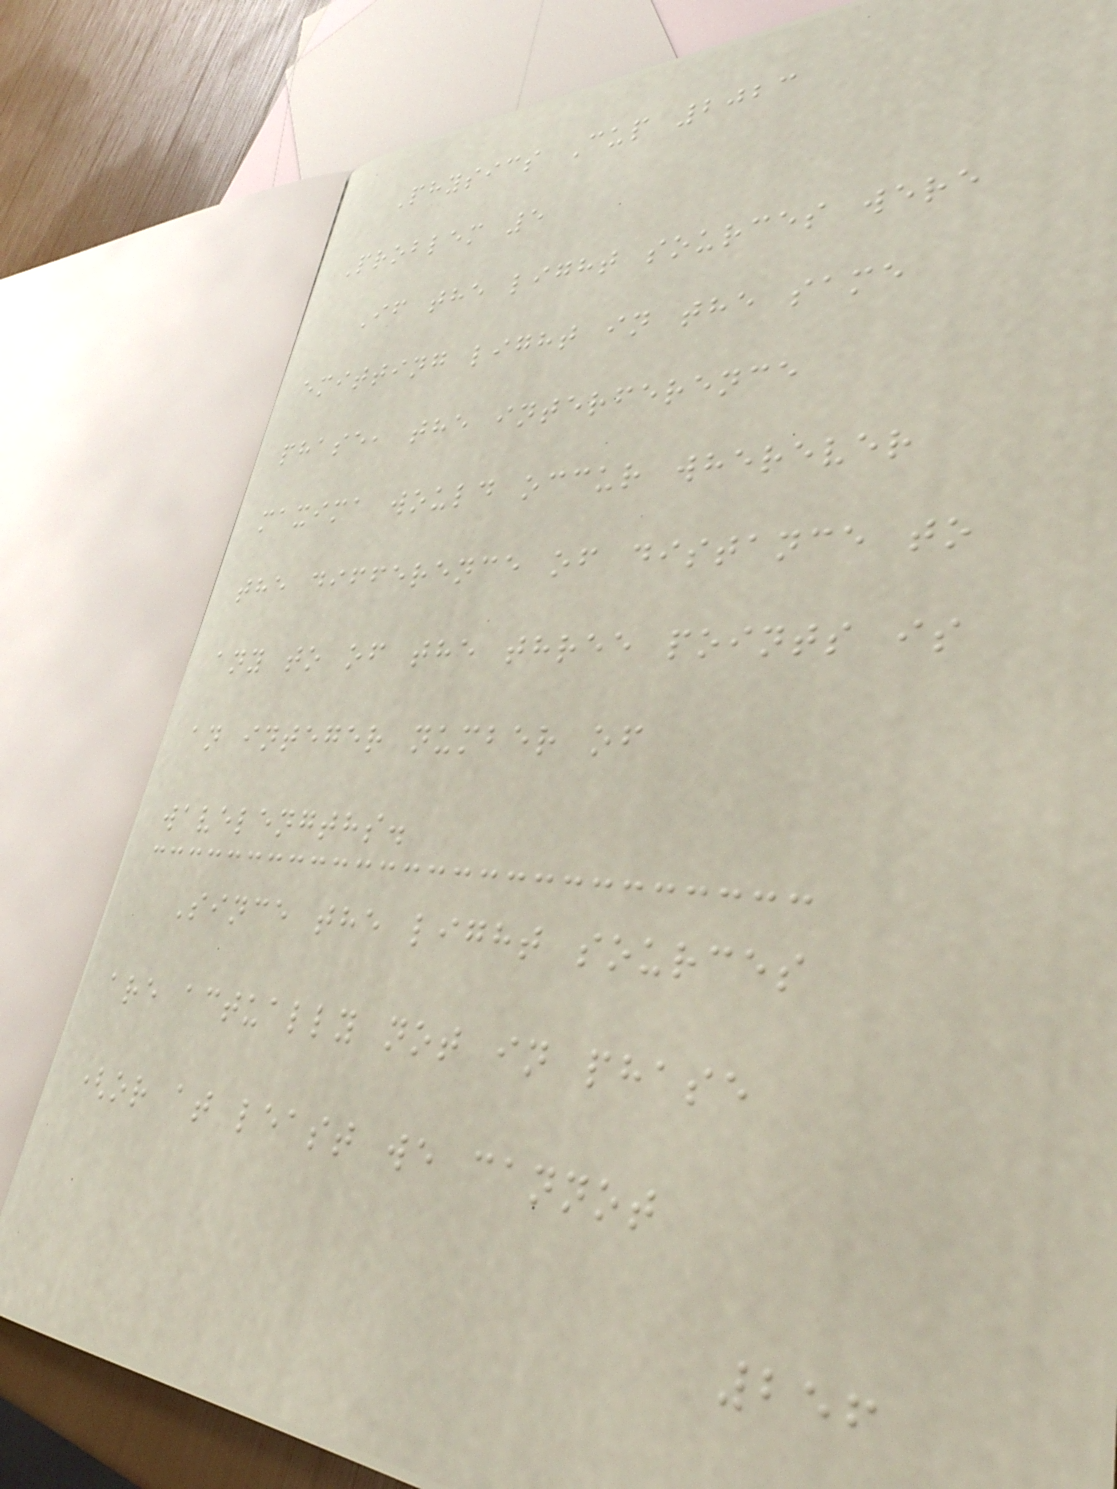Physics Cup 2023
Problem 5
If the light sources were
emitting light in the same
phase, the interference
maxima would occur wherever
the difference of distance to
any to of the three points is
an integer number of
wavelengths.
Since the light sources
are actually not in phase
(or at least we cannot
256
